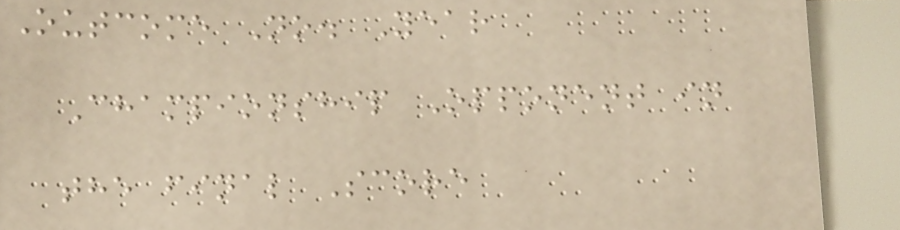Outcome No. Year
Championship Opponent in
the final Score
